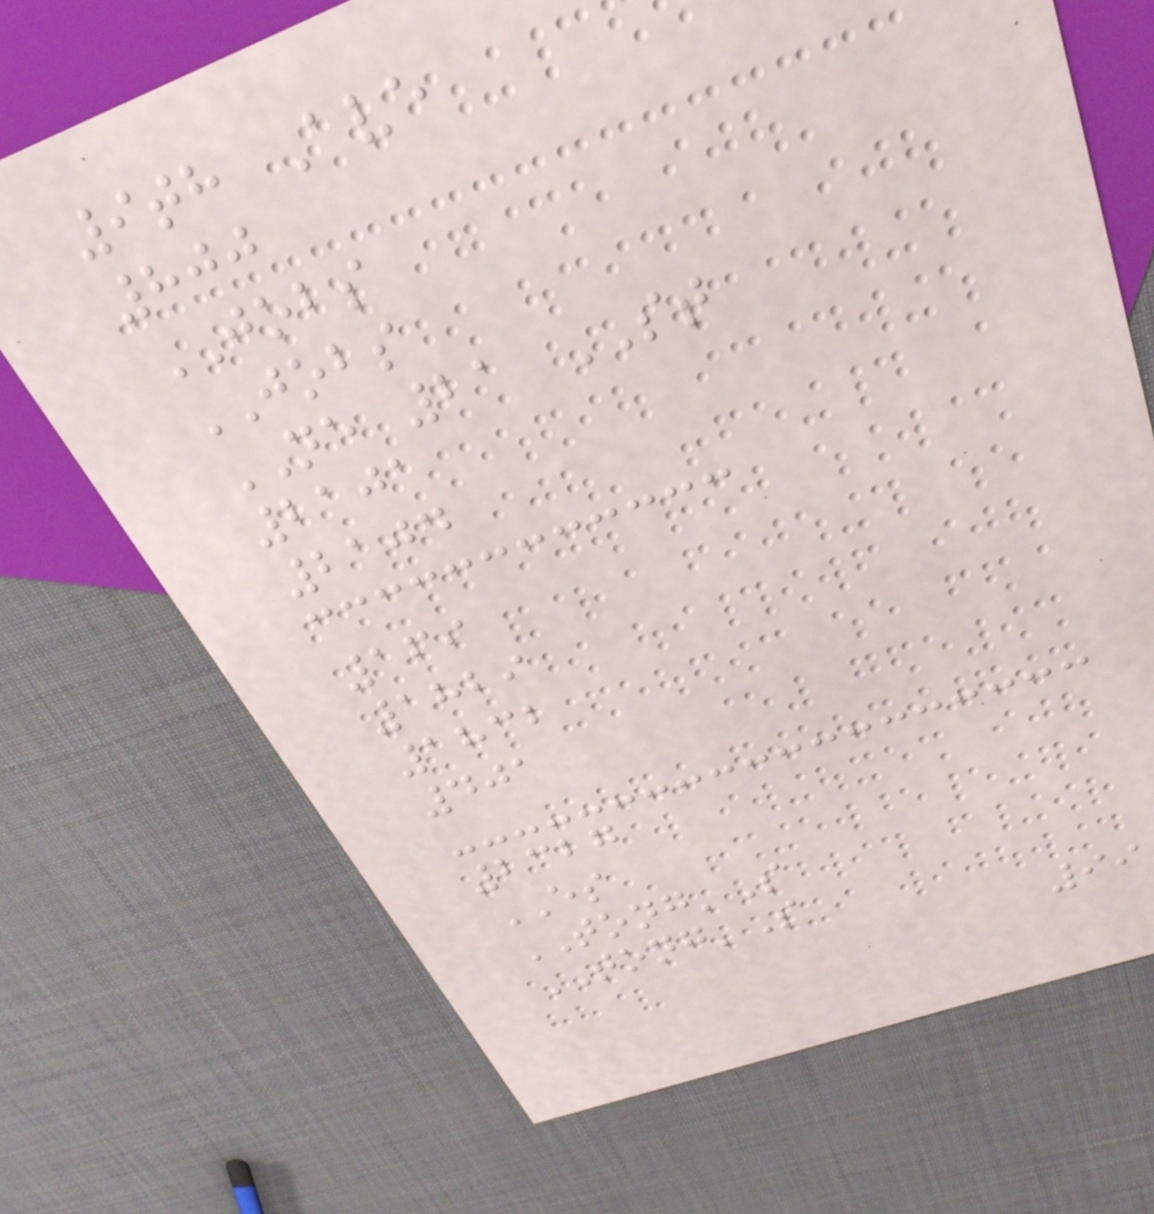9th Ave
800
JOBS
JOBS
NE 21 ST
2101
2104
169
1829
1832
401
2327
ES
TONG'S
TONG'S
99
